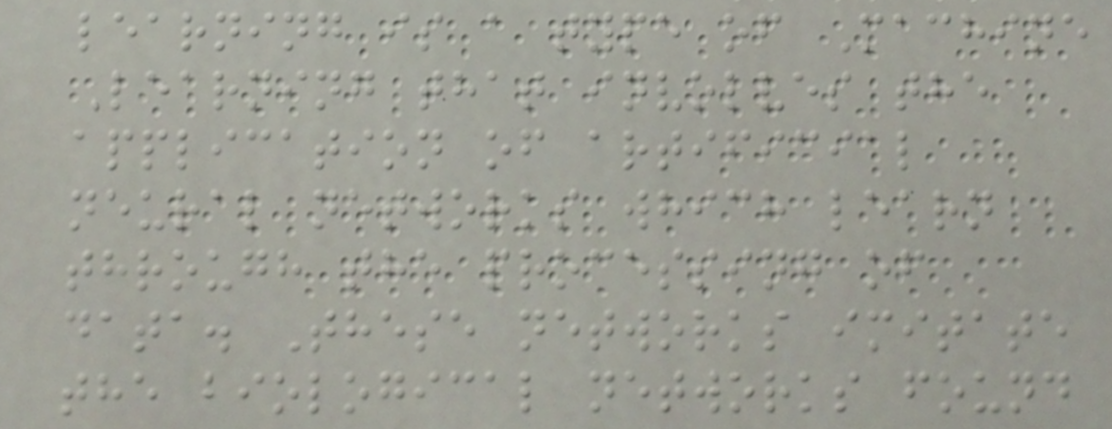learning is a type of Machine
Learning that involves the
application of artificial
neural networks which learn
through the processing of
data. These networks imitate
the biological networks found
